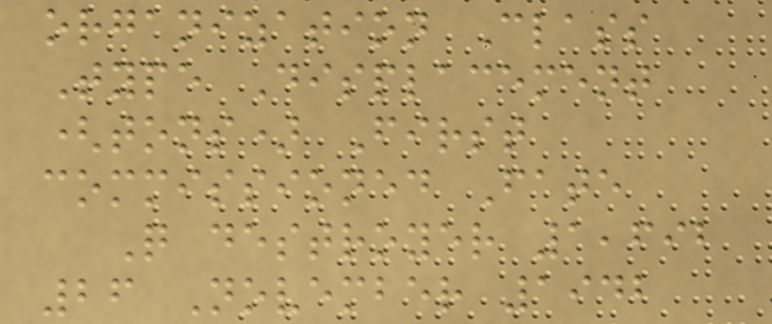organization Class
Type Displacement
(tons) First
commissioned Fate
Q destroyer 1,692
26 November 1942
